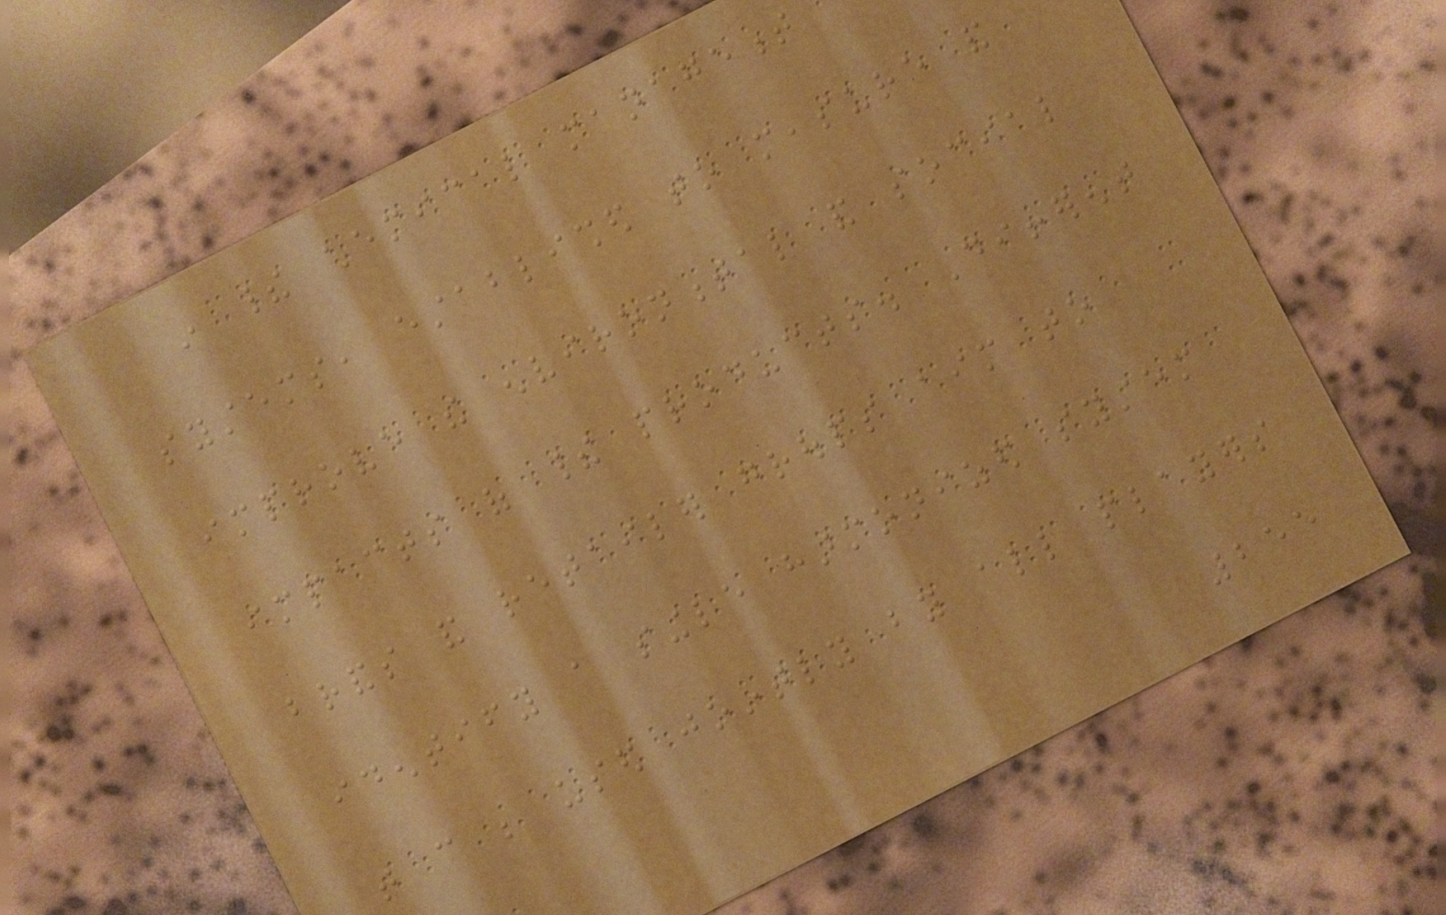in their chemical management
systems, established to measure and
improve the environmental and social
impacts of their products. Different
brands and retailer groups aim to
identify a single harmonized system
that can be used jointly by all players
255
